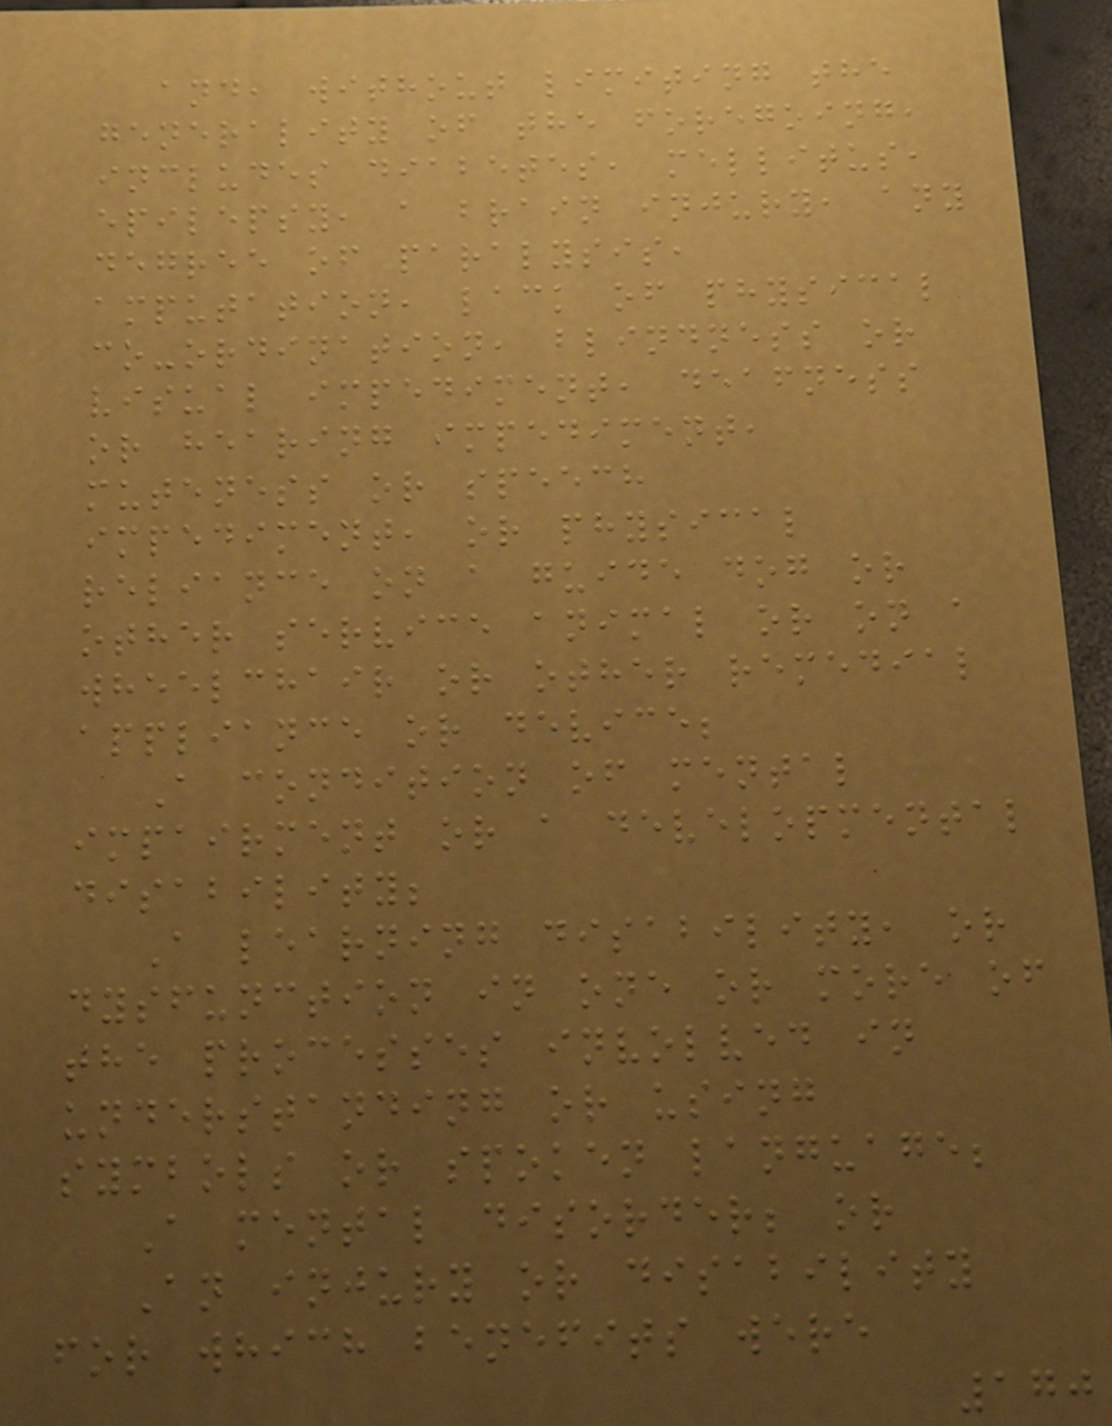and, without limiting the
generality of the foregoing,
includes diabetes, mellitus,
epilepsy, a brain injury, any
degree of paralysis,
amputation, lack of physical
co-ordination, blindness or
visual impediment, deafness
or hearing impediment,
muteness or speech
impediment, or physical
reliance on a guide dog or
other service animal or on a
wheelchair or other remedial
appliance or device;
A condition of mental
impairment or a developmental
disability;
A learning disability, or
dysfunction in one or more of
the processes involved in
understanding or using
symbols or spoken language;
A mental disorder; or
An injury or disability
for which benefits were
170
